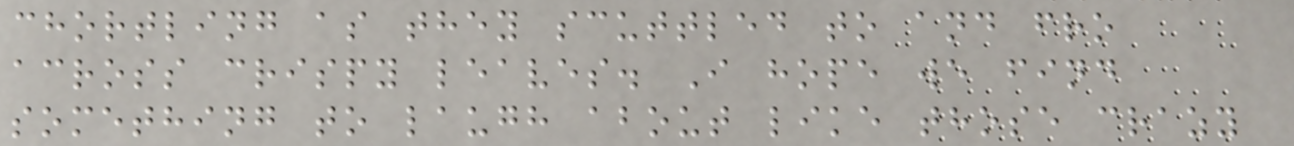chortling as they scuttled to and fro
across crispy leaves. I hope we find
something to laugh about like those crazy
